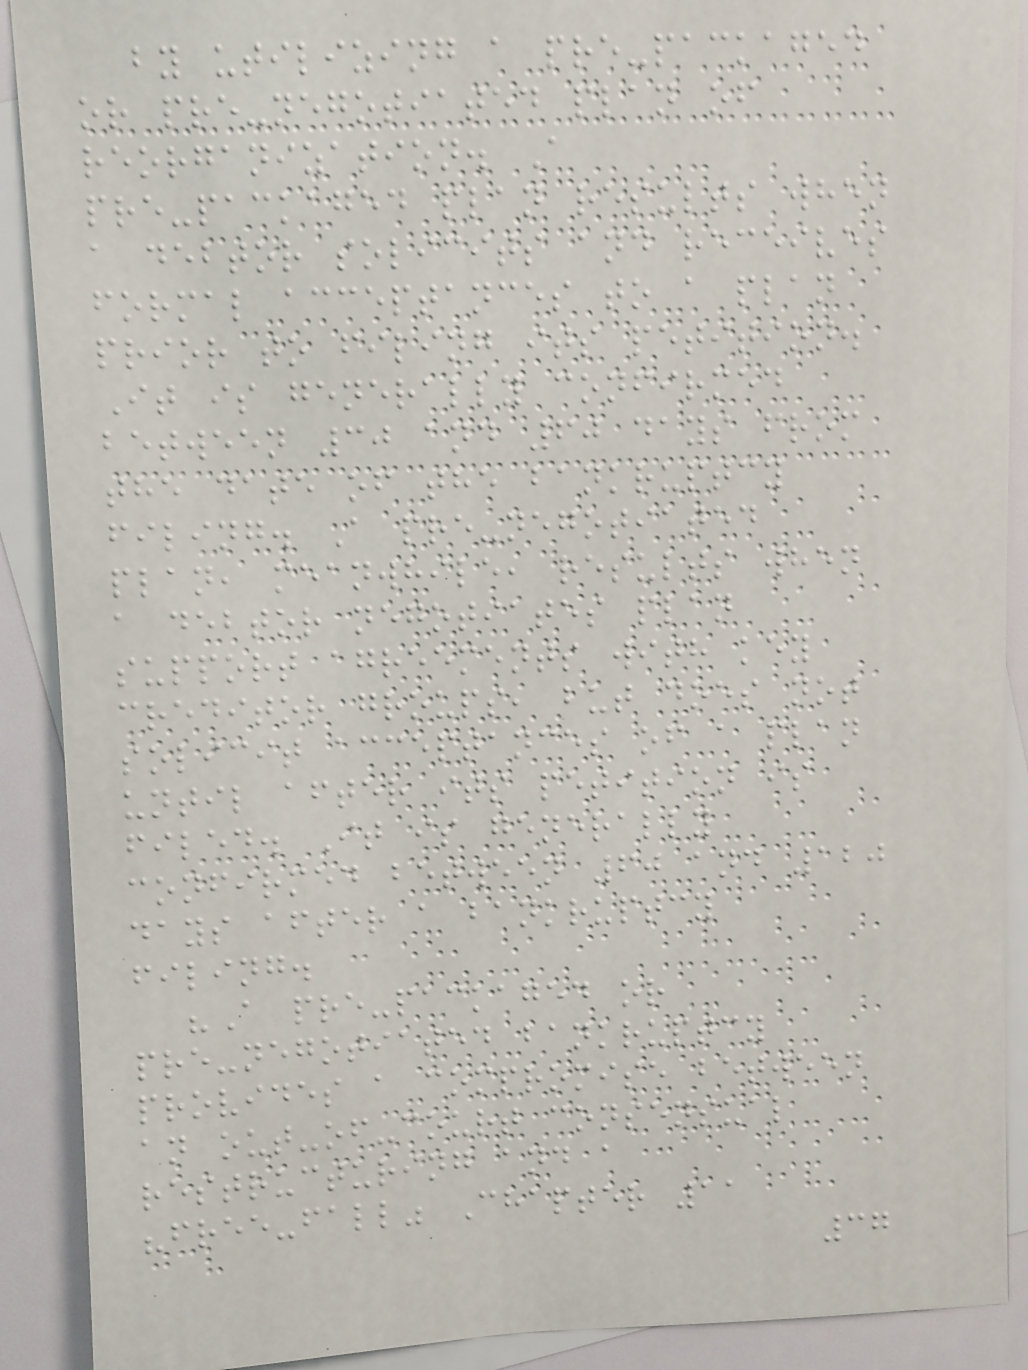by utilizing a pre-packaged
or pre-negotiated plan of
reorganization. A
pre-packaged plan results when
a debtor solicits and receives
formal acceptances to a plan
prior to filing its petition.
It is generally confirmed
between 30 and 60 days from
the date of the bankruptcy
filing. A pre-negotiated
plan, meanwhile, results when
a debtor negotiates plan
support agreements with key
creditor groups, but does not
solicit acceptances of a plan
until after its petition is
filed. It is generally
confirmed between 60 and 120
days after a bankruptcy
filing.
"A pre-packaged or
pre-negotiated bankruptcy
provides a compromise between
an out-of-court consensual
restructuring and a
"free-fall" Chapter 11
37
